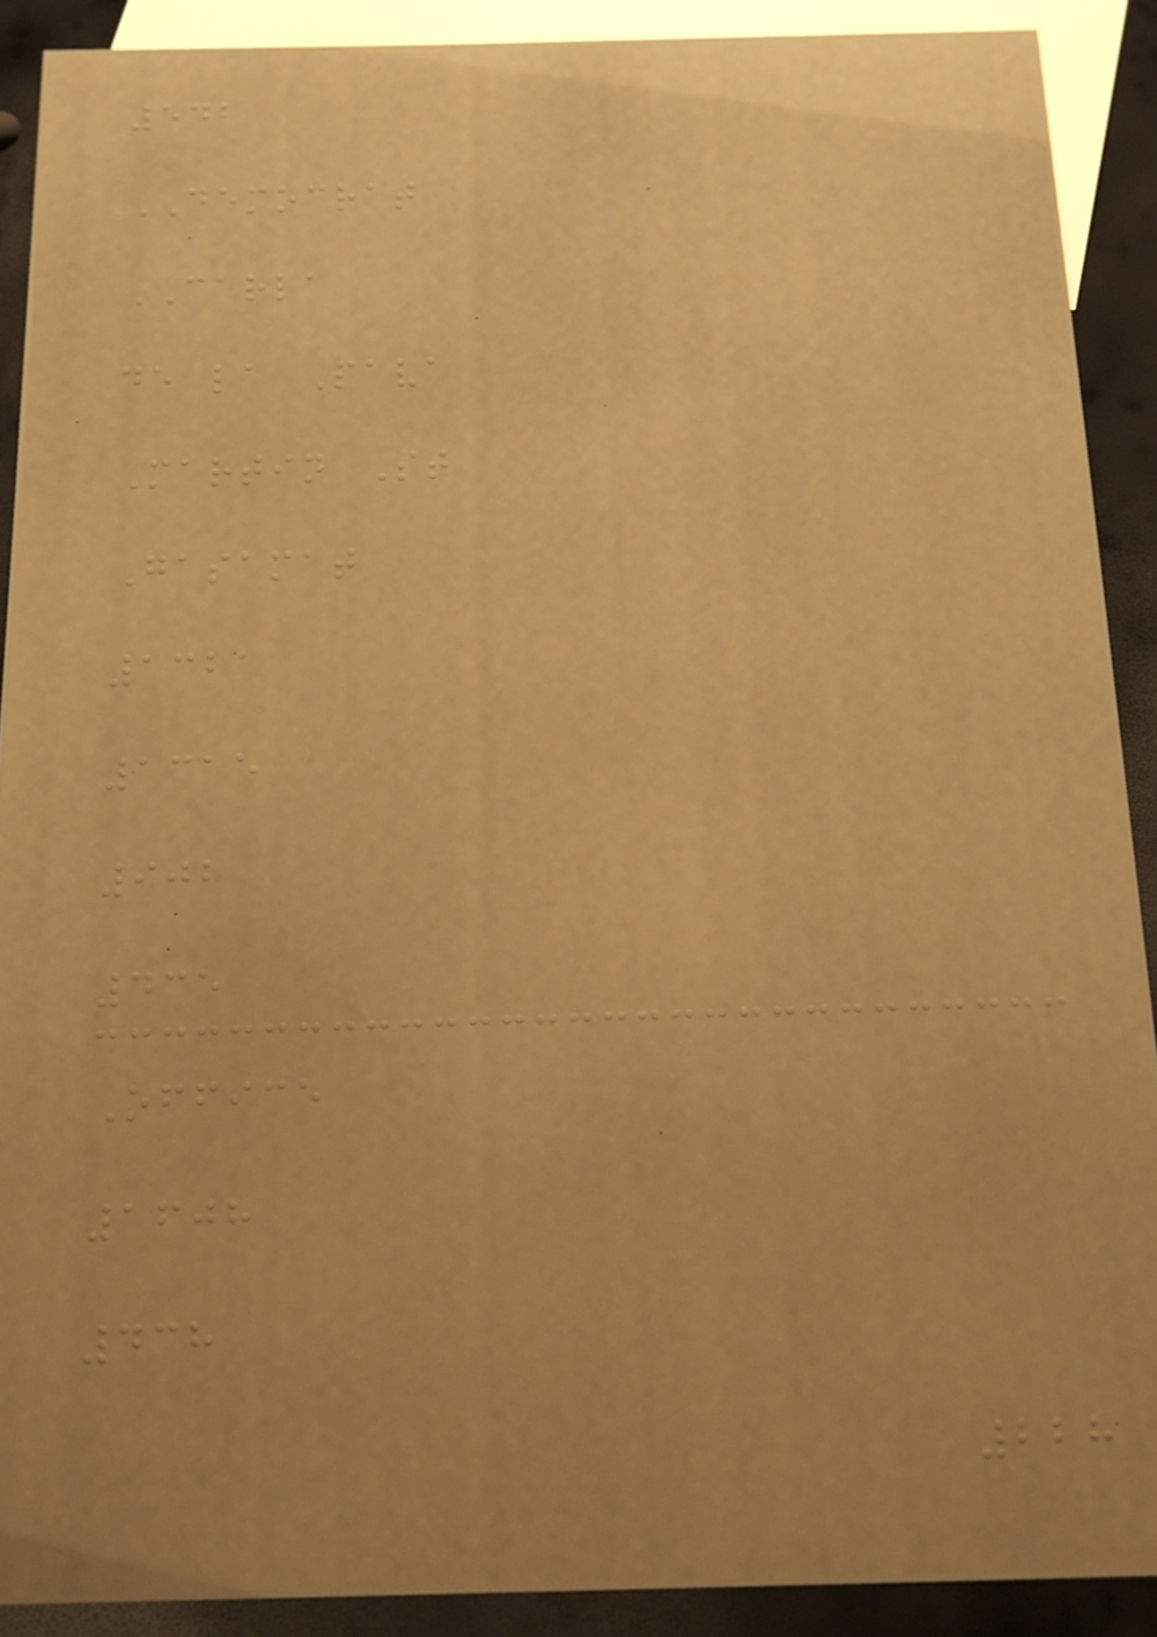542
DEMOCRAT
CARLA
de la Pava
Martin St
Gasamat
1321
1315
902
435
Office
1608
438
228
